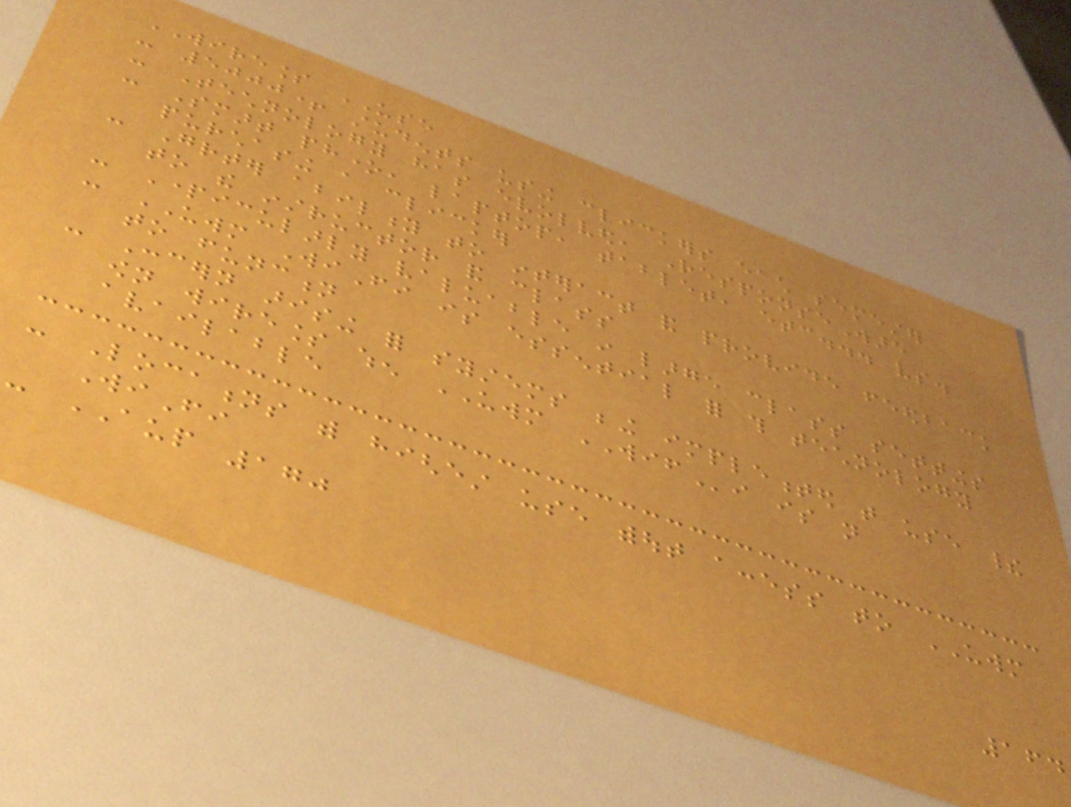WIRELESS USE
- 5000+ students using clickers each semester
- Technology has evolved, ResponseWare
- Smart phone, laptop, tablet, etc... vs.
purchasing a clicker
- Greater ability to interact and provide feedback
to the instructor and class
- Particularly valuable in large class settings
- UWM WiFi is essential for this technology
to function
- Concern arising for systems being implemented that use their
own wireless when UWM WIFi is not
available
- Locations with highest use without access to UWM
WiFi
- AUP 170
164
